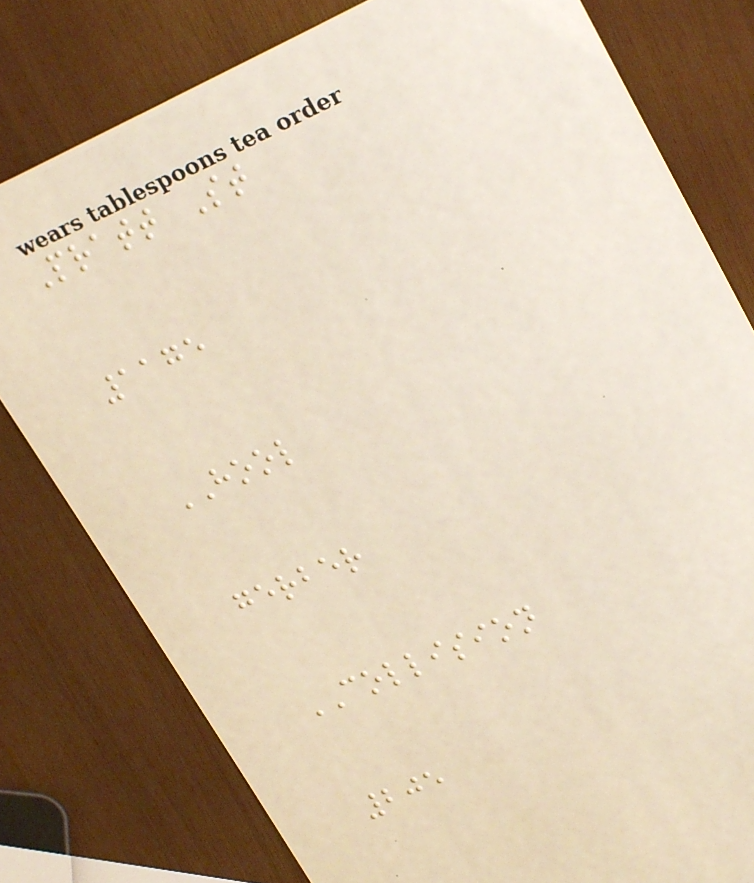Pratt St
1175
HOOL
gerber
COLLISION
205
